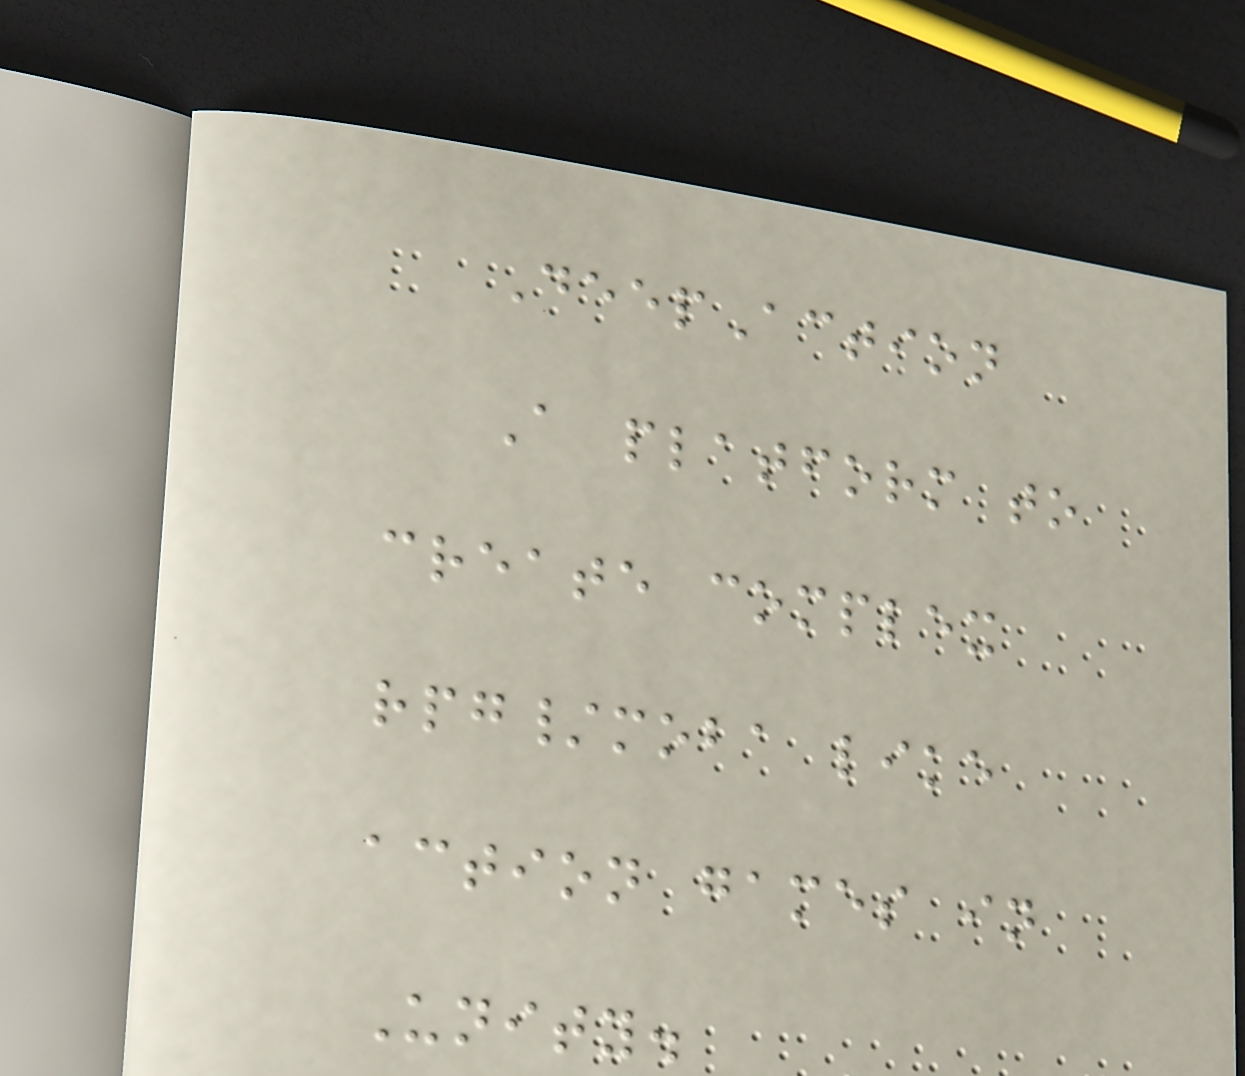DeepAction
A platform to
create complex
rpg/moba like
action games in
Unity.
